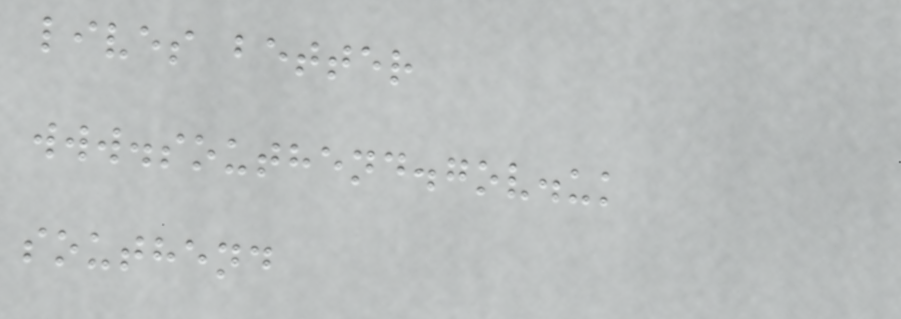lives better
www.southend.gov.uk
southend
